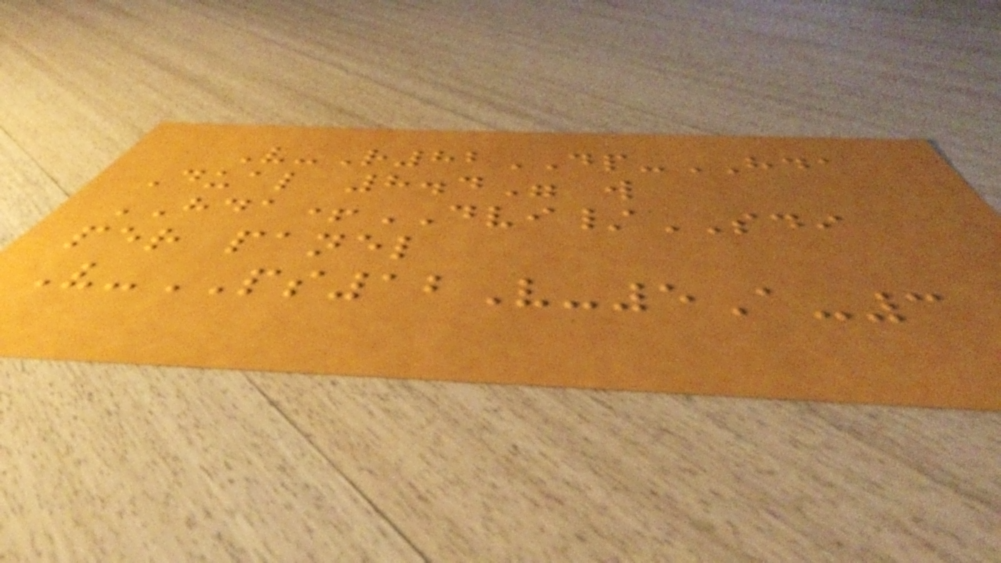V-R82DP-HDA
Dual 8.4" w
HDA+DVI/SDI
per panel
V-PS12V-5A-3
